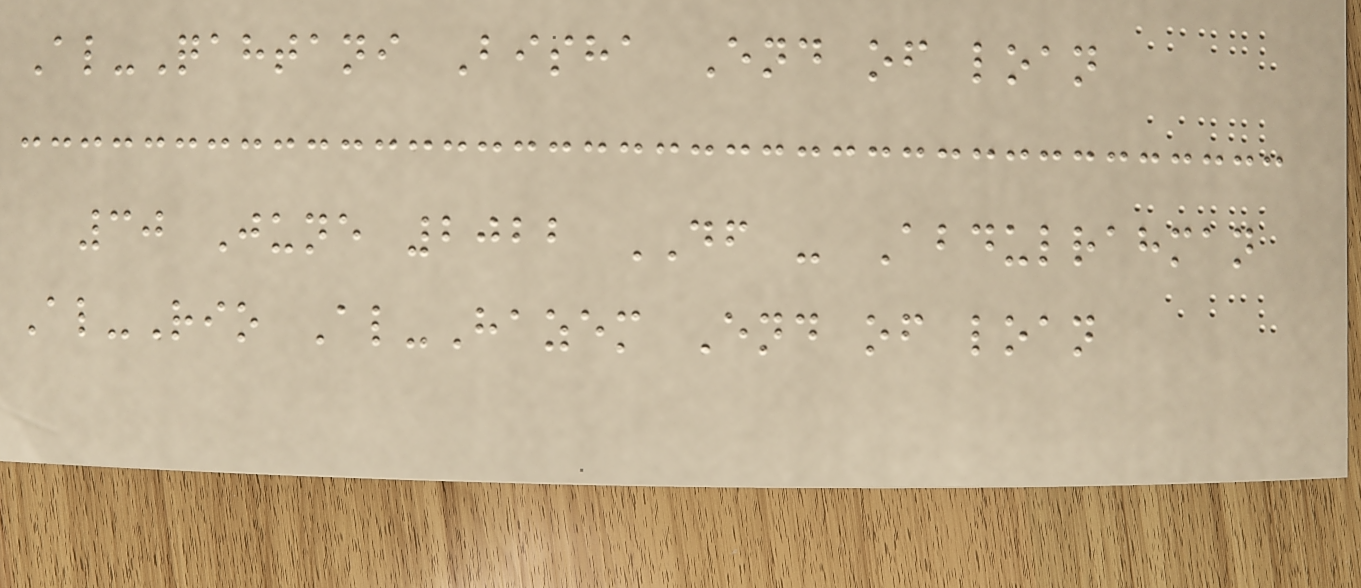Al-Qahtani Bisha End of loan
30 June 2022 DF - Abdulrahman
Al-Rio Al-Hazem End of loan
